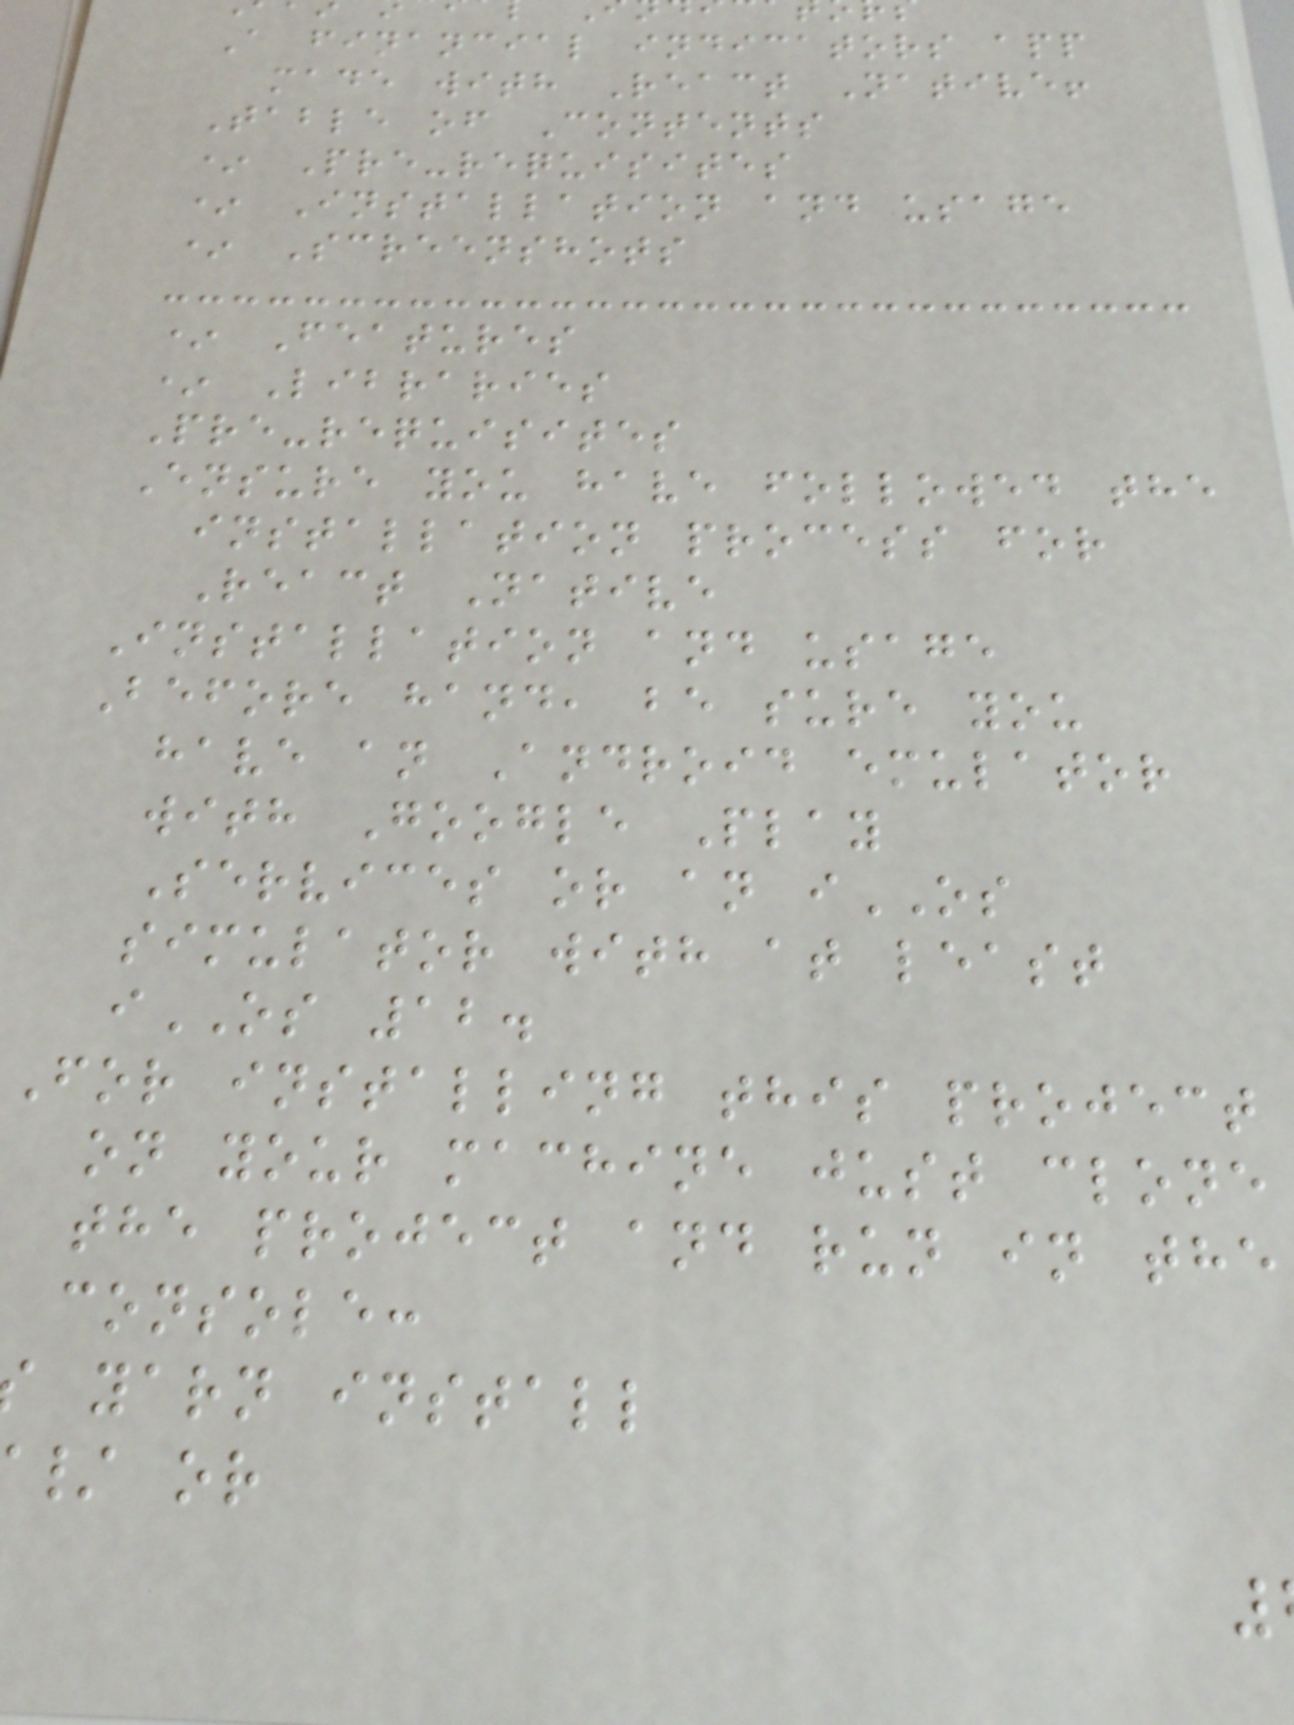A financial indicators app
made with React Native!
Table of Contents
* Pre-requisites
* Installation and usage
* Screenshots
* Features
* Libraries
Pre-requisites
Ensure you have followed the
installation process for
React Native
Installation and usage
Before hand, be sure you
have an Android emulator
with Google Play
Services or an iOS
simulator with at least
iOS 12.
For installing this project
on your machine just clone
the project and run in the
console:
yarn install
/ or
